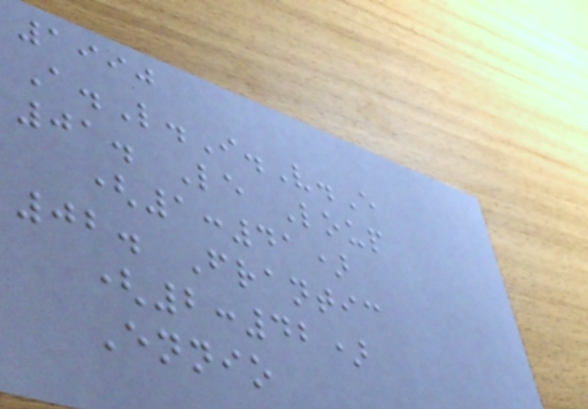1990
A.L.I.V.E
01. Le Loup
(1:41)
02. Frantic
(2:42)
Ennio
